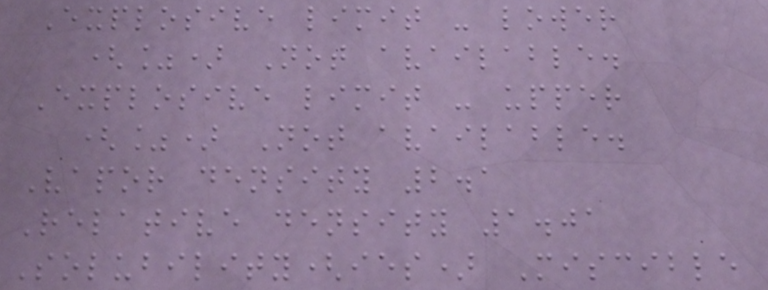Explosive limit - lower
(%) Not available.
Explosive limit - upper
(%) Not available.
Vapor density 2.1
Relative density 1.01
Solubility(ies) Miscible
